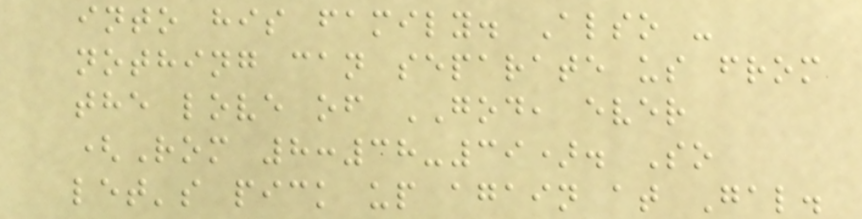into his family. Also -
nothing can separate us from
the love of GOD, ever
(Rom 8:38-39). So
let's pick up again at Gal.
